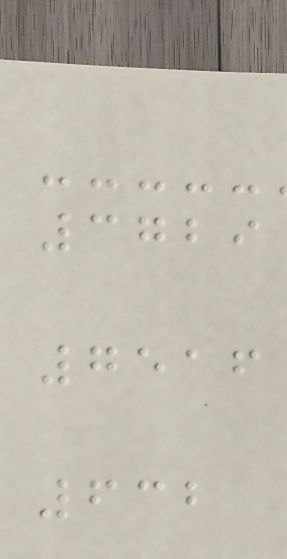3729
7516
632
